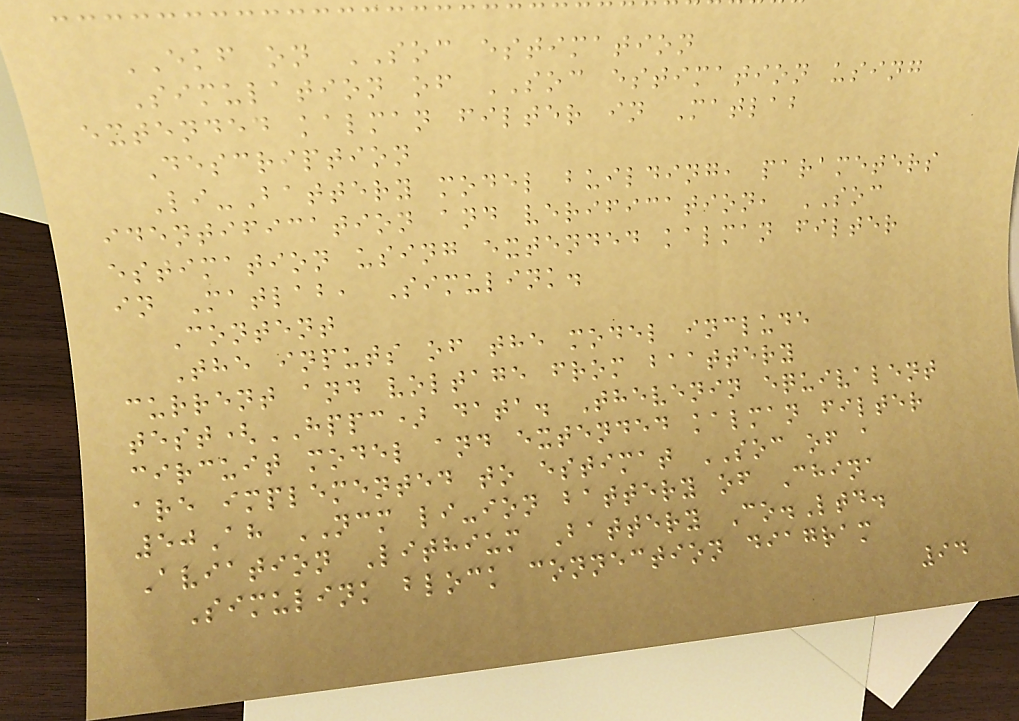EKF on SOC estimation
Simulation of SOC estimation using
extended kalman filter in Matlab
Description
Li-Battery model building, parameters
identification and verification, SOC
estimation using extended kalman filter
in Matlab, Simulink.
Content
The inputs of the model include
current and voltage from baattery
test(HPPC) data. Thevenin equivalent
circuit model and extended kalman filter
are implemented to estimat SOC of a
50Ah NCM li-ion battery of China
Aviation Lithium Battery Co.Ltd.
Simulink block connection diagram
94
